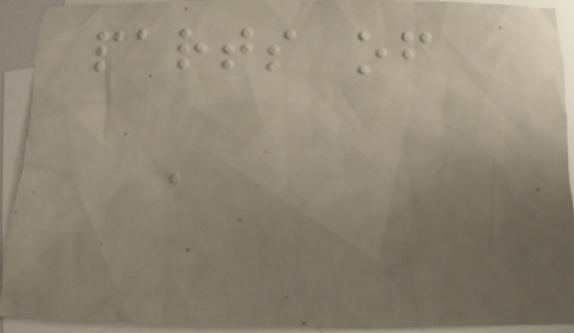parts of
a
